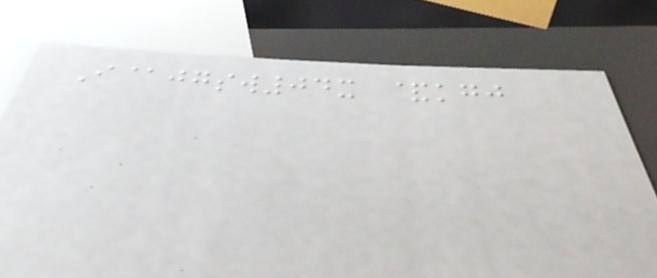I@jgsw04x &kgj
